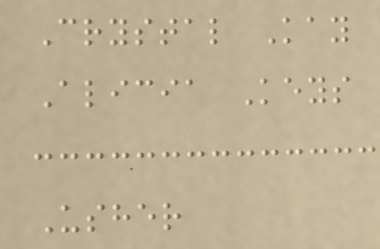Crystal Kay
Alicia Keys
Usher
